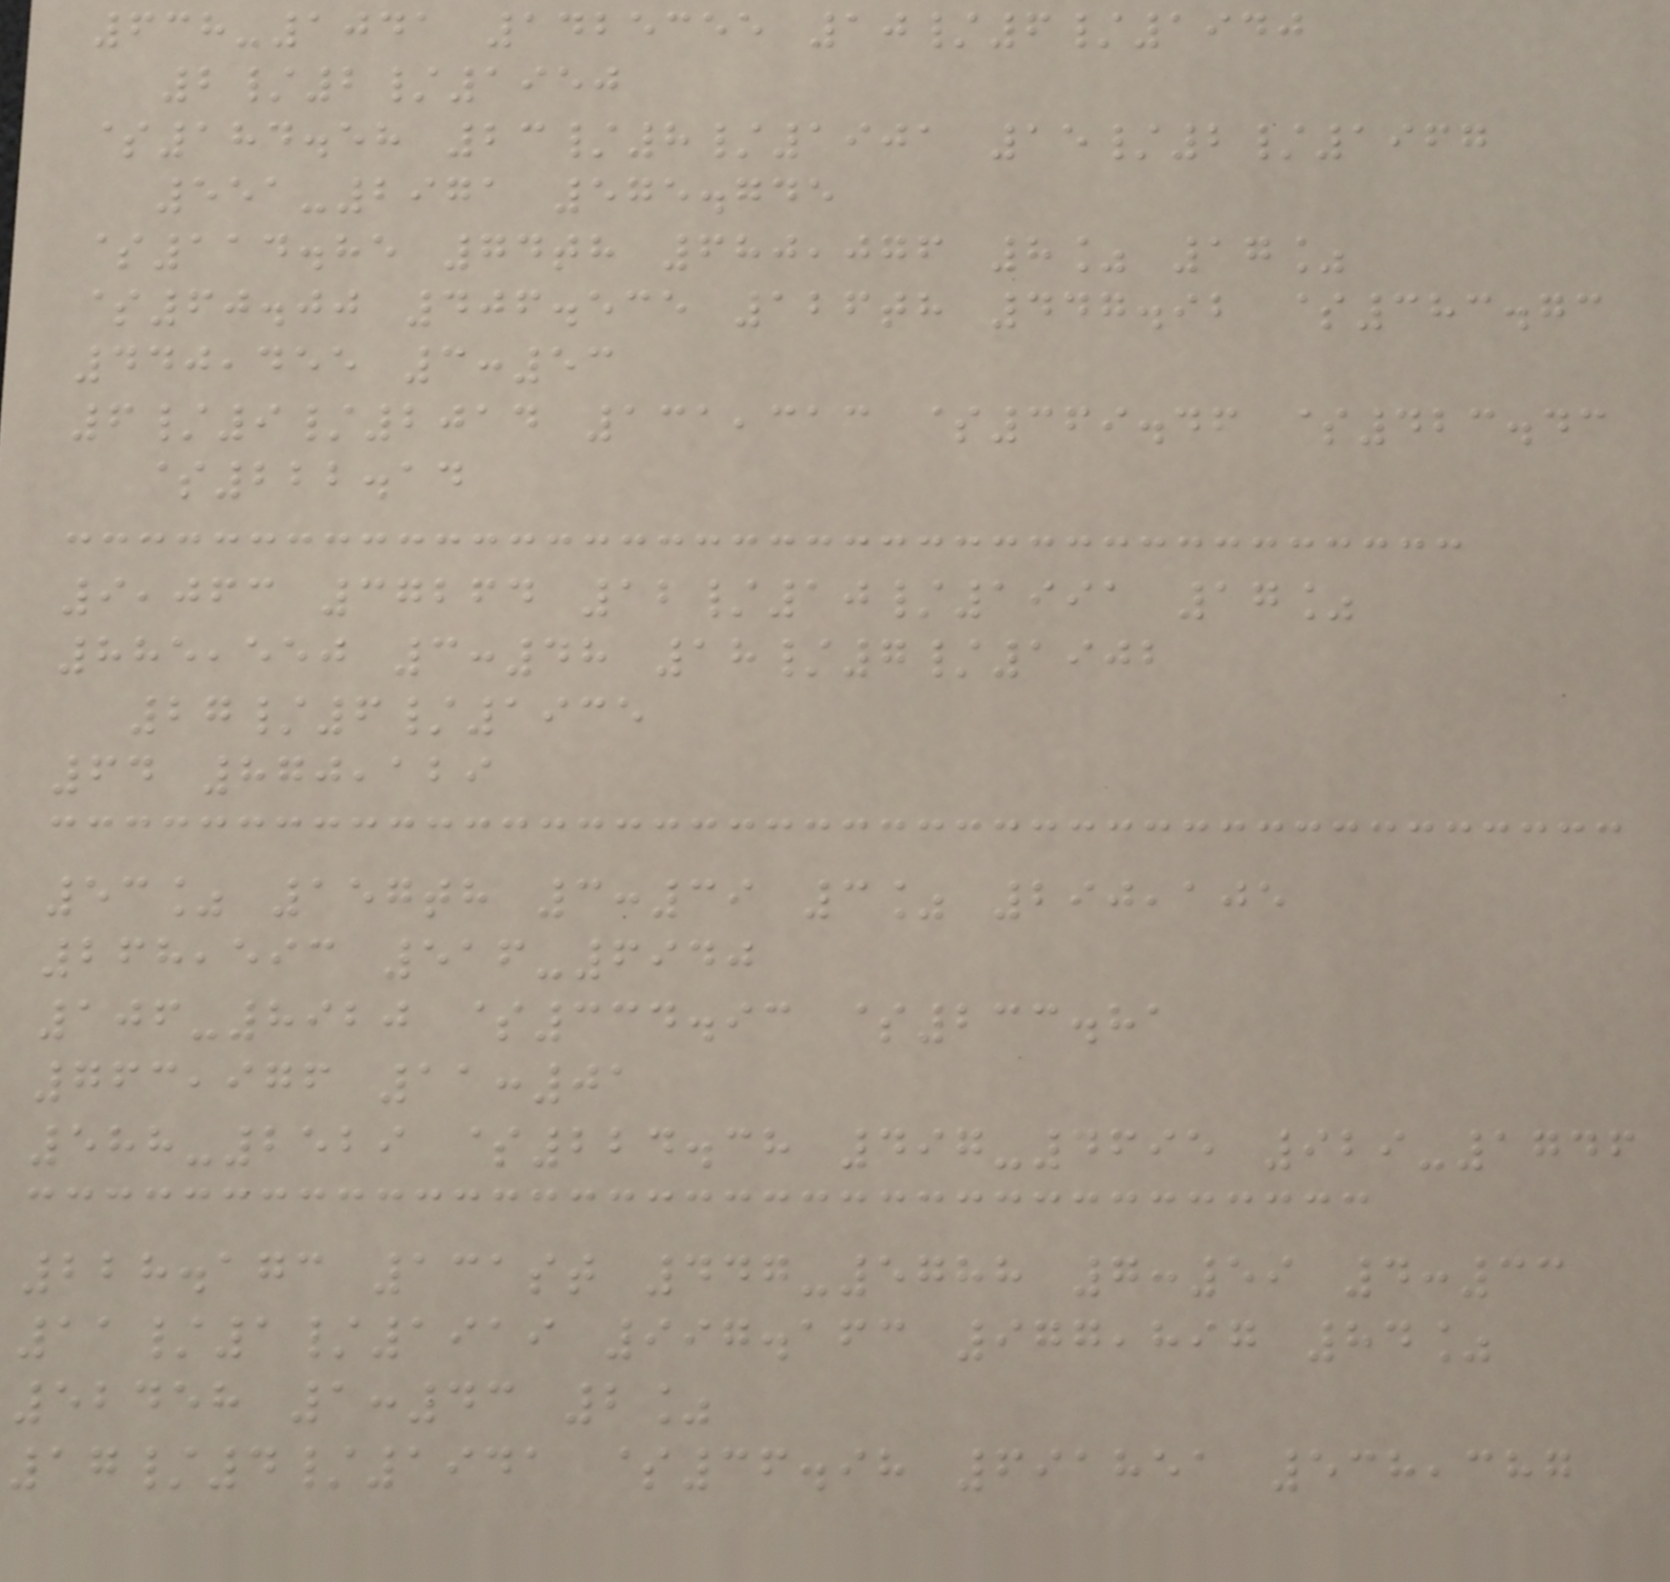638-1041 1425355 10/6/1940
2/2/1950
$184.58 23/8/1901 15/2/1967
551-2971 575.745
$114.85 74th 680,076 8% 17%
$60.00 406.535 126th 447.92 $383.73
440,455 3:53
6/9/2014 131,313 $369.46 $423.43
$222.14
9,063 37264 12/10/1991 17%
885,550 3:48 18/7/1902
27/6/1935
64 870,129
53% 157th 3:39 3% 290,105
268,593 516-6940
106-8920 $334.93 $233.81
763,976 11:01
588-2529 $224.38 497-4695 929-1746
228.173 131st 447-5788 7:59 4:33
11/1/1919 997.163 977,897 84%
52458 1:43 2%
17/4/1941 $36.98 691851 538,387
